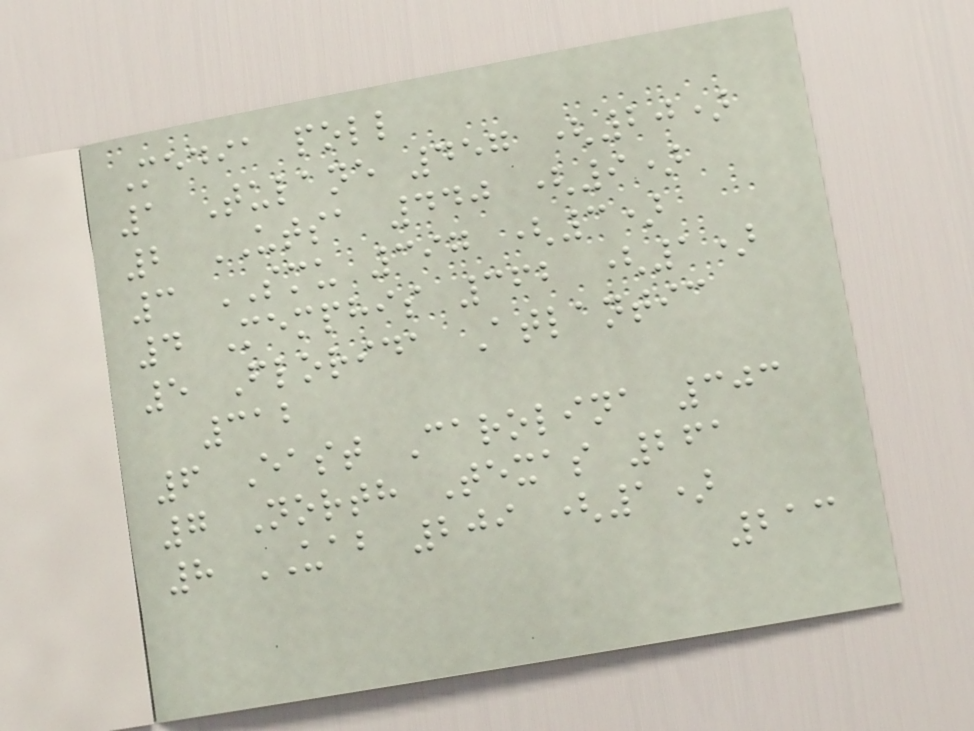Media poll
1 Tulane 457 (20)
2 UTSA 440 (9)
3 SMU 397 (3)
4 Memphis 362 (1)
5 Florida Atlantic
312
6 East Carolina 303
7 North Texas 261
8 UAB 209 (1)
213
